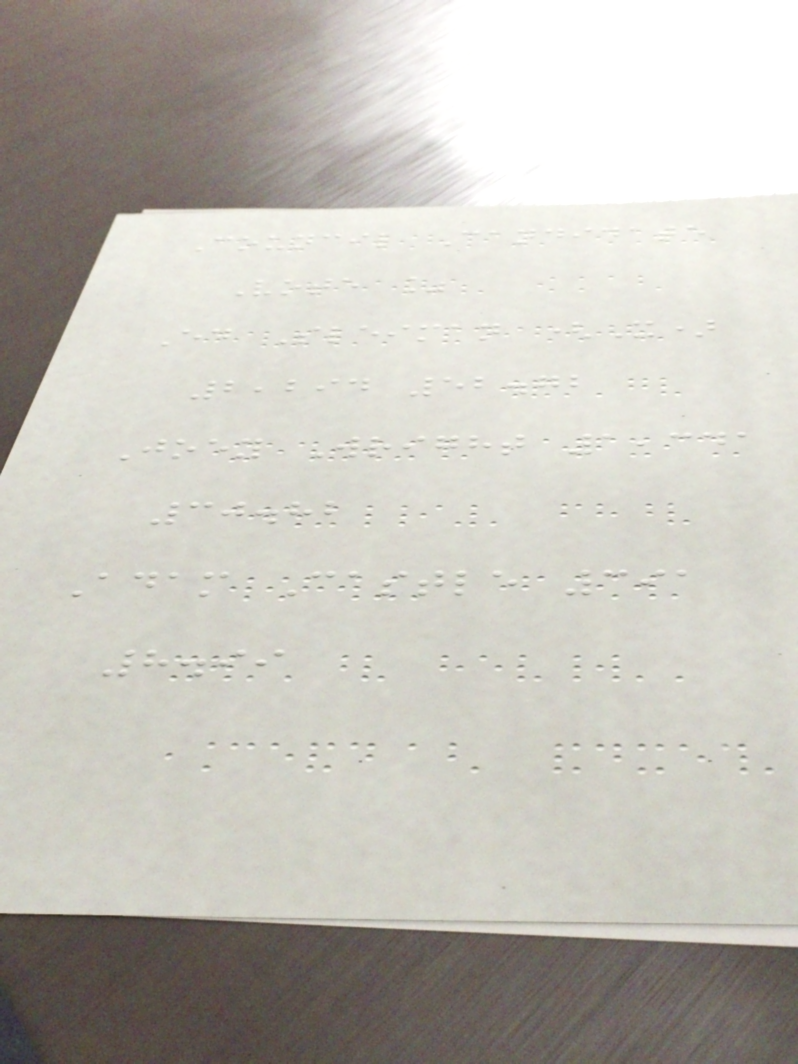Council Candidate
Vote %
Ed Sleiman (X)
2,294 52.72
Joey Wright 1,341
30.82
Adam Castle 391
8.99
